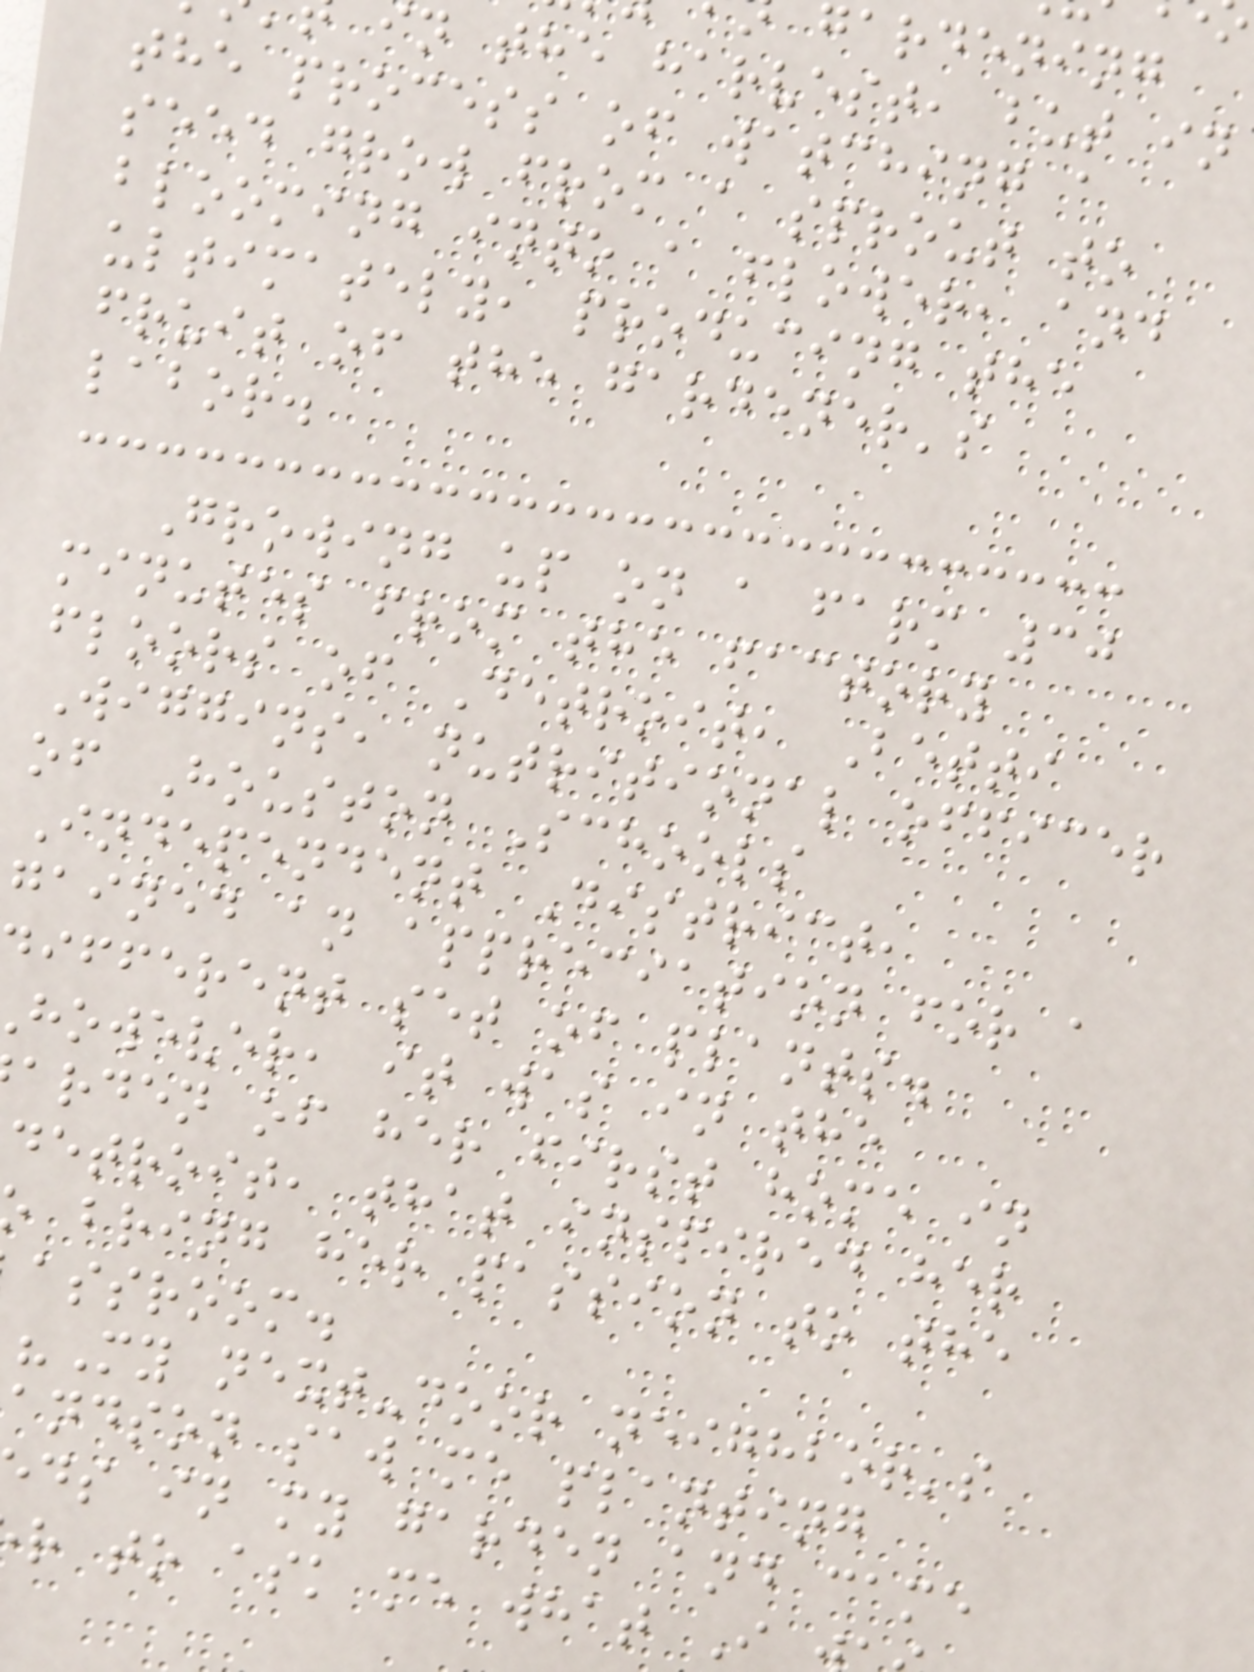gardening
in the harvest, but in
the process of watching a
seed grow from a sprout to
blooming into a flower, and
ultimately, producing the
fruit of the gardener's
labor.
Growing up on a farm 30
minutes from the factory
floors of Detroit, Betti
Wiggins, nutritional officer
of Houston Schools
Independent District,
gained an appreciation for a
ifferent set of plants.
however, it was in the
arden of her first home in
detroit, that inspired her
bring her passion to the
assroom.
"My next-door neighbor's
andson saw me planting
ds in my garden and came
r to ask me what I
